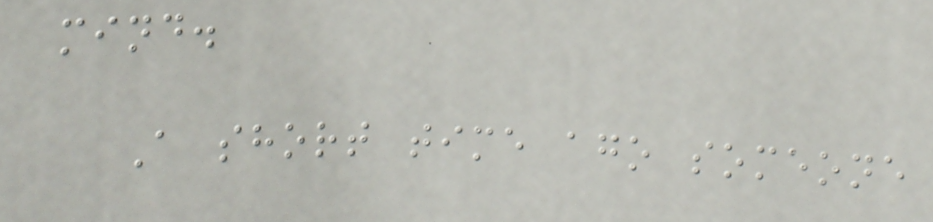mind.
A short time ago someone
